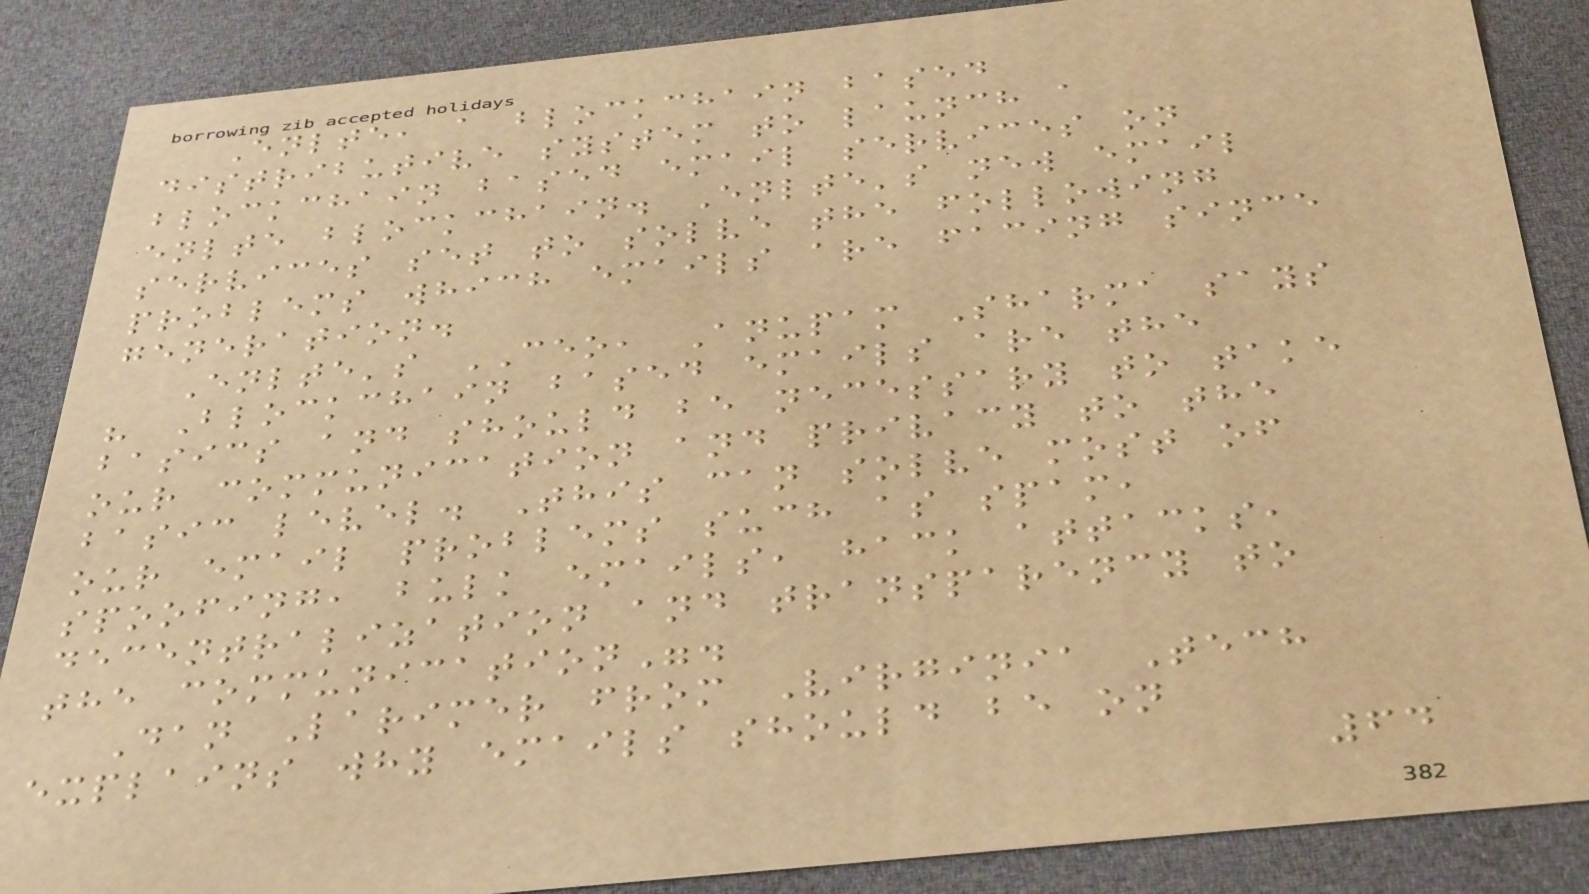Enlte, a blockchain based
distributive system to launch a
blockchain based email services on
enlte blockchain. Enlte's new email
services set to solve the following
problems which emails are facing since
generation.
Enlte's CEO, Anupam Sharma says
" Blockchain based emails are the
basics and should be necessary to take
our communication and privacy to the
basic level. This can solve most of
our email problems such as spam,
spoofing, bulk emails, hack attacks,
decentralization and transparency to
the communication".
Dan Larimer from Virginia Tech
explains why emails should be on
64
